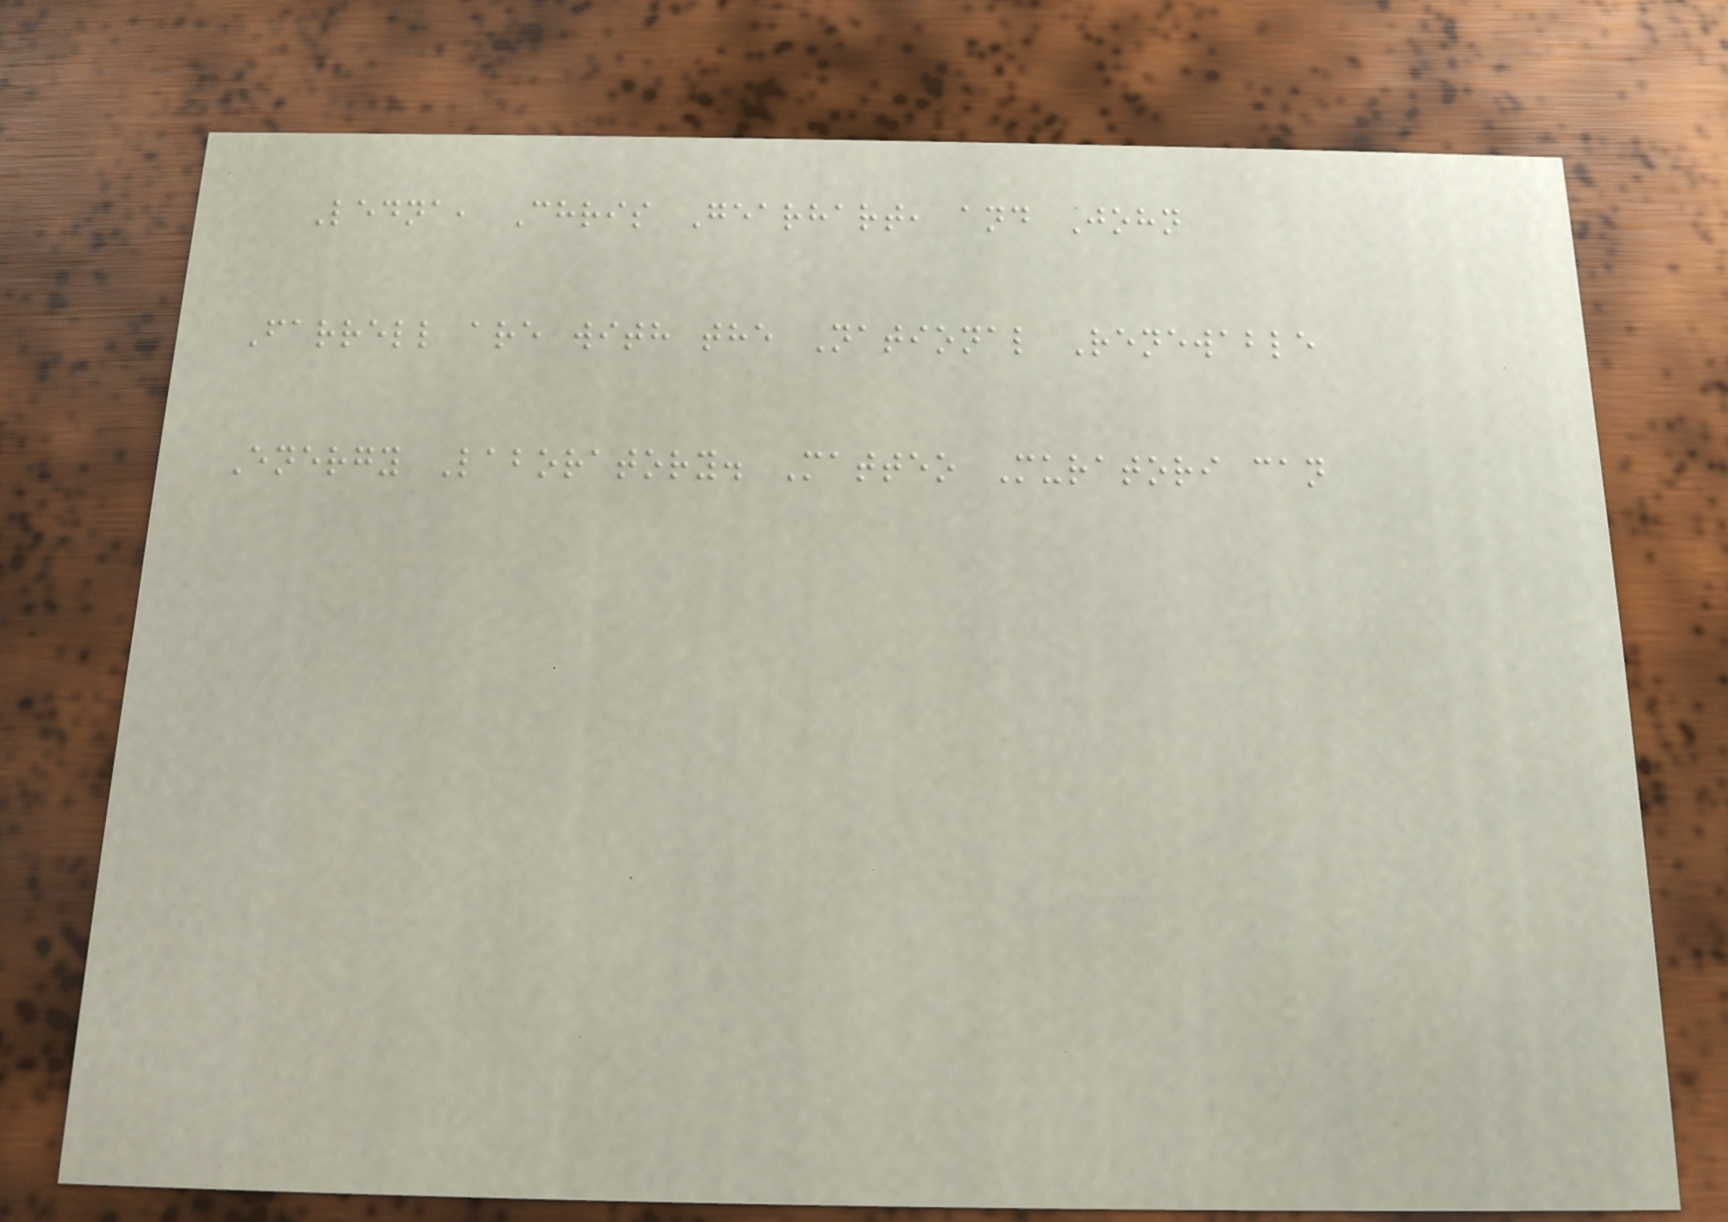Ledna, Chris Gearhart, and John
Farrell are with the National Renewable
Energy Laboratory. Matteo Muratori can
